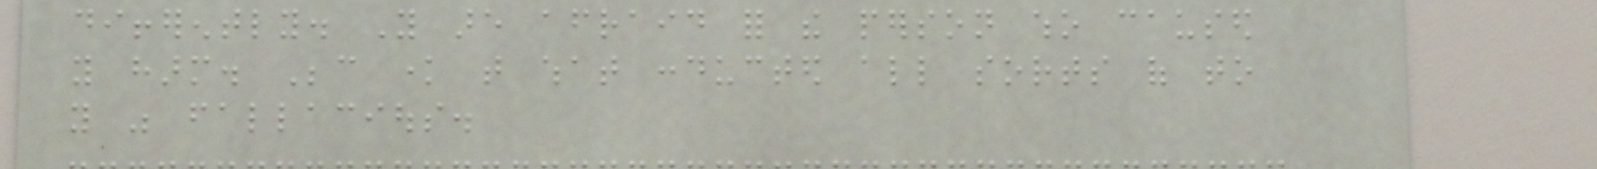differently. You are afraid for the person who caused
you harm. Because know that what conducted all sorts of to
you was fallacious.
